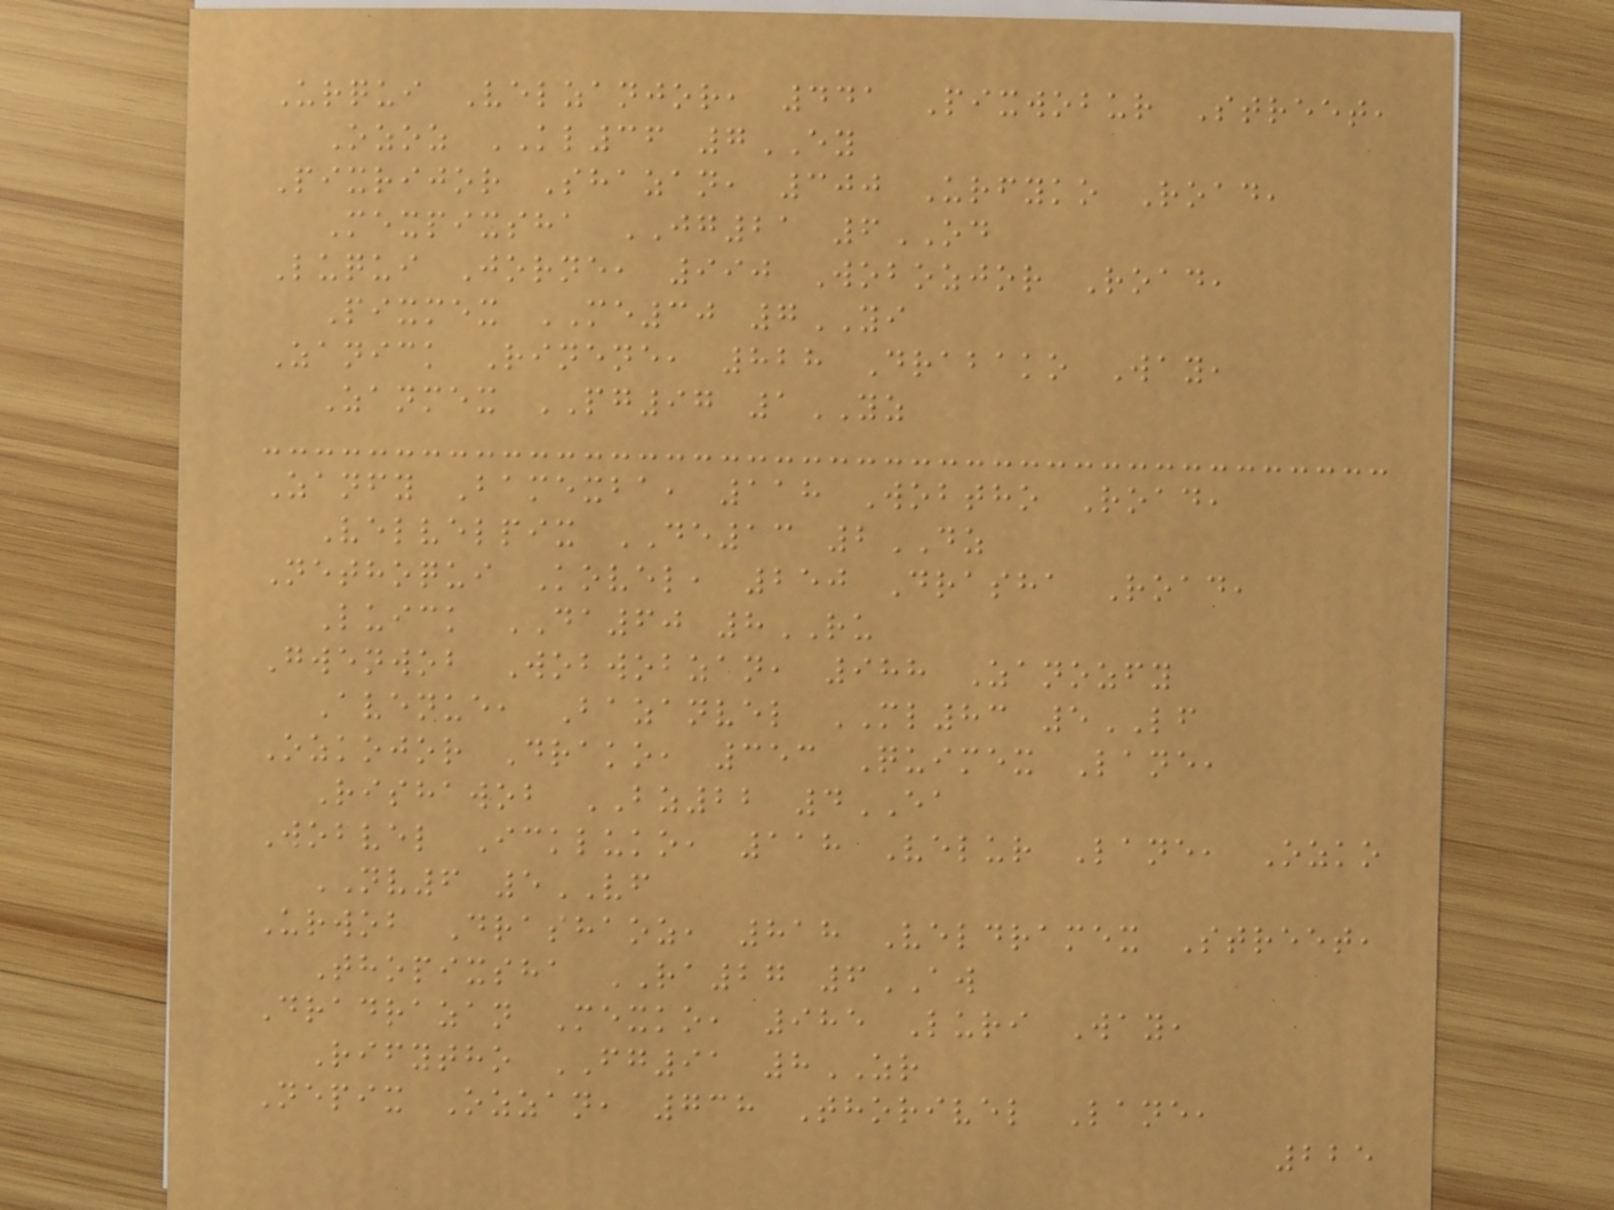Urqui Velzanjor, 441 Pixwobur Street,
Ozoz KL36 7EY
Pixrijor Shazan, 300 Urfyko Road,
Mexpixsha JG21 6OD
Luqui Jorne, 990 Wobozjor Road,
Pixmex ME30 7YI
Zanick Rinene, 828 Drabako Way,
Zanmex PG97 1YZ
Zanfy Bamexba, 118 Wobtho Road,
Velvelpix DE13 2DZ
Nethoqui Kovel, 250 Drasha Road,
Luick DA60 8RU
Gwenwob Wobwobzan, 988 Zanozfy
Avenue, Bazanvel ML83 5LF
Ozkojor Drako, 353 Quimex Lane,
Rishawob BZ22 4EA
Wobvel Ickluko, 118 Velur Lane, Ozko
NV6 5VF
Urwob Drashaoz, 818 Veldramex Street,
Thopixsha RA27 6AW
Dradrazan Mexko, 985 Luri Way,
Rifytho FG91 8ZR
Nepix Ozzan, 738 Thorivel Lane,
225
